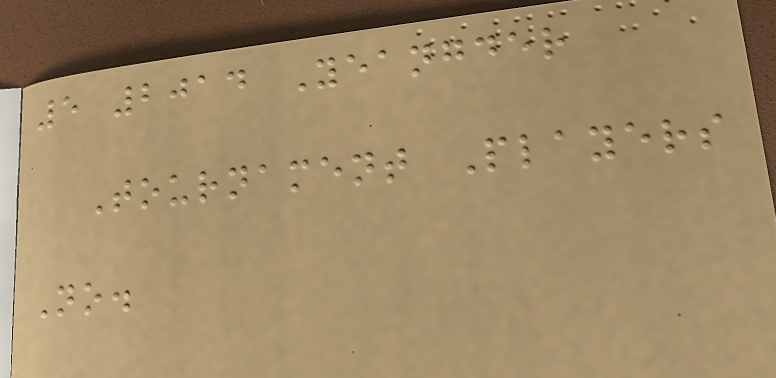5 2014 Yeangder
Tournament Players
No.
